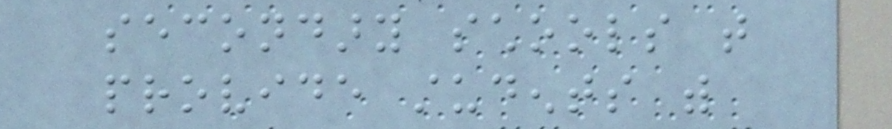secondary schools that
provide students with
